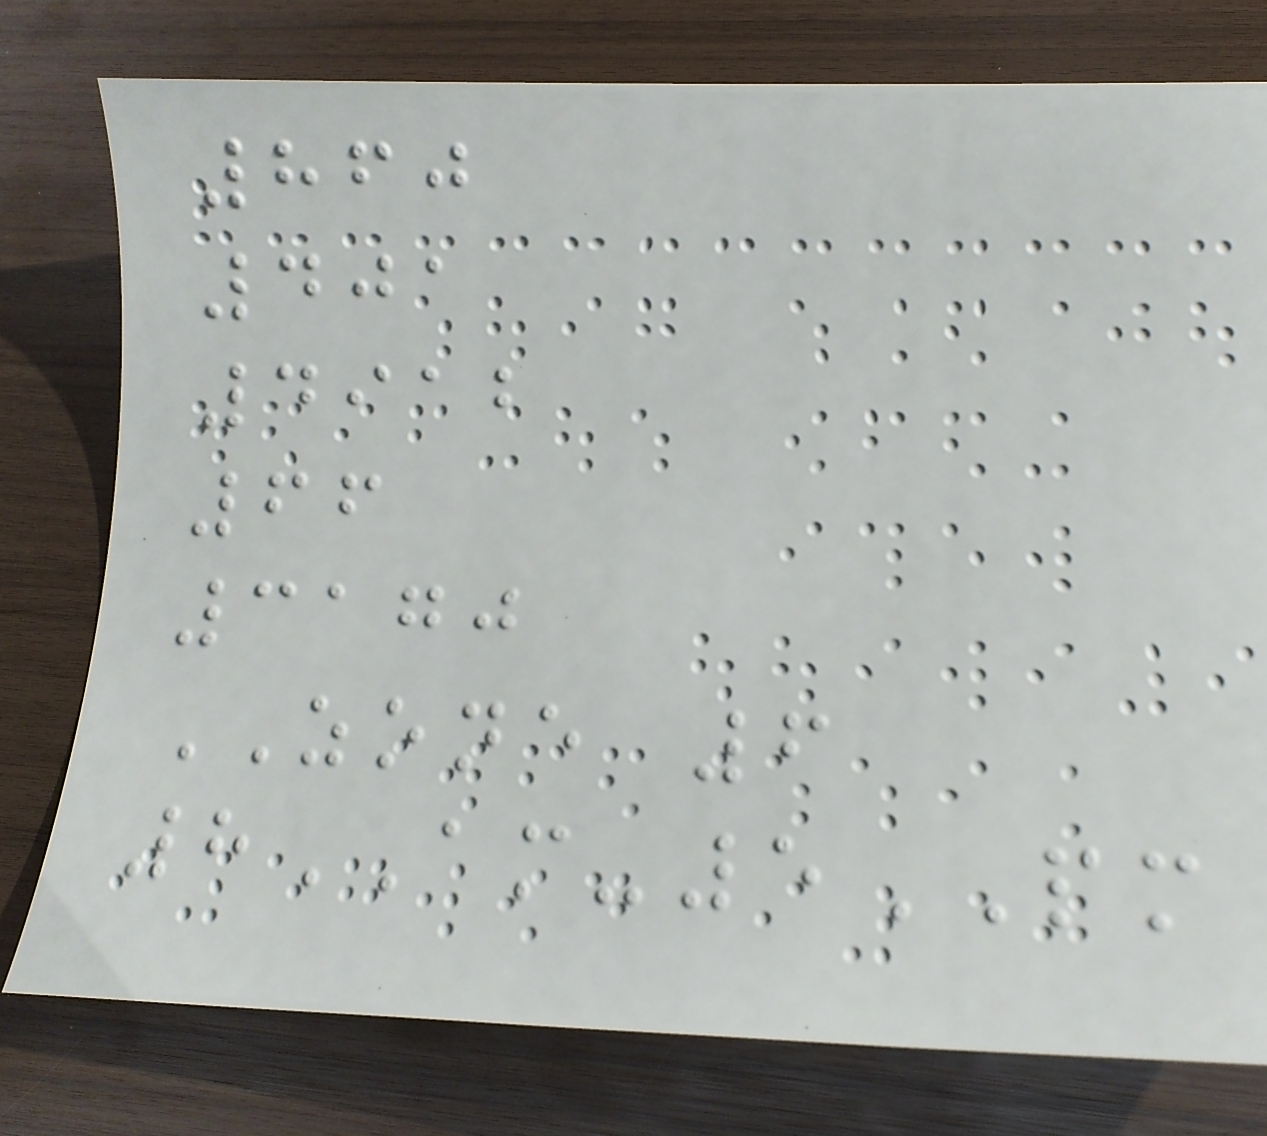860
401
4912
66
3170
ZONE 6
8AM-5PM
